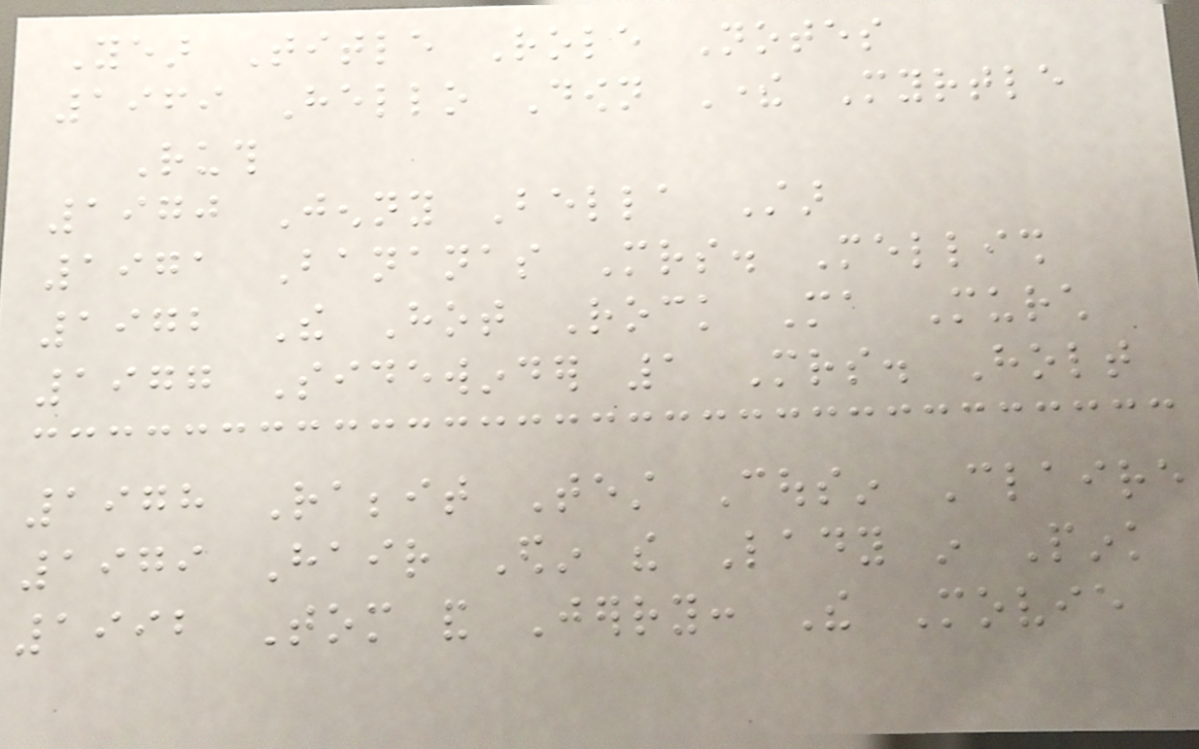Year Title Role Notes
1969 Hello Down There Myrtle
Ruth
1970 Jenny Bella Star
1971 Bananas Mrs. Mellish
1972 The Hot Rock Ma Murch
1977 Sidewinder 1 Mrs. Holt
1978 Rabbit Test Cousin Claire
1979 Hair Edin the Lady in Pink
1992 Tom and Jerry: The Movie
